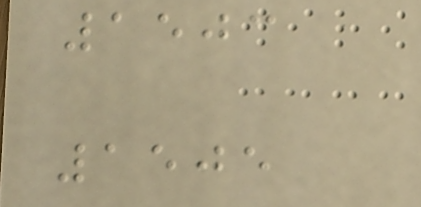1503
1505
